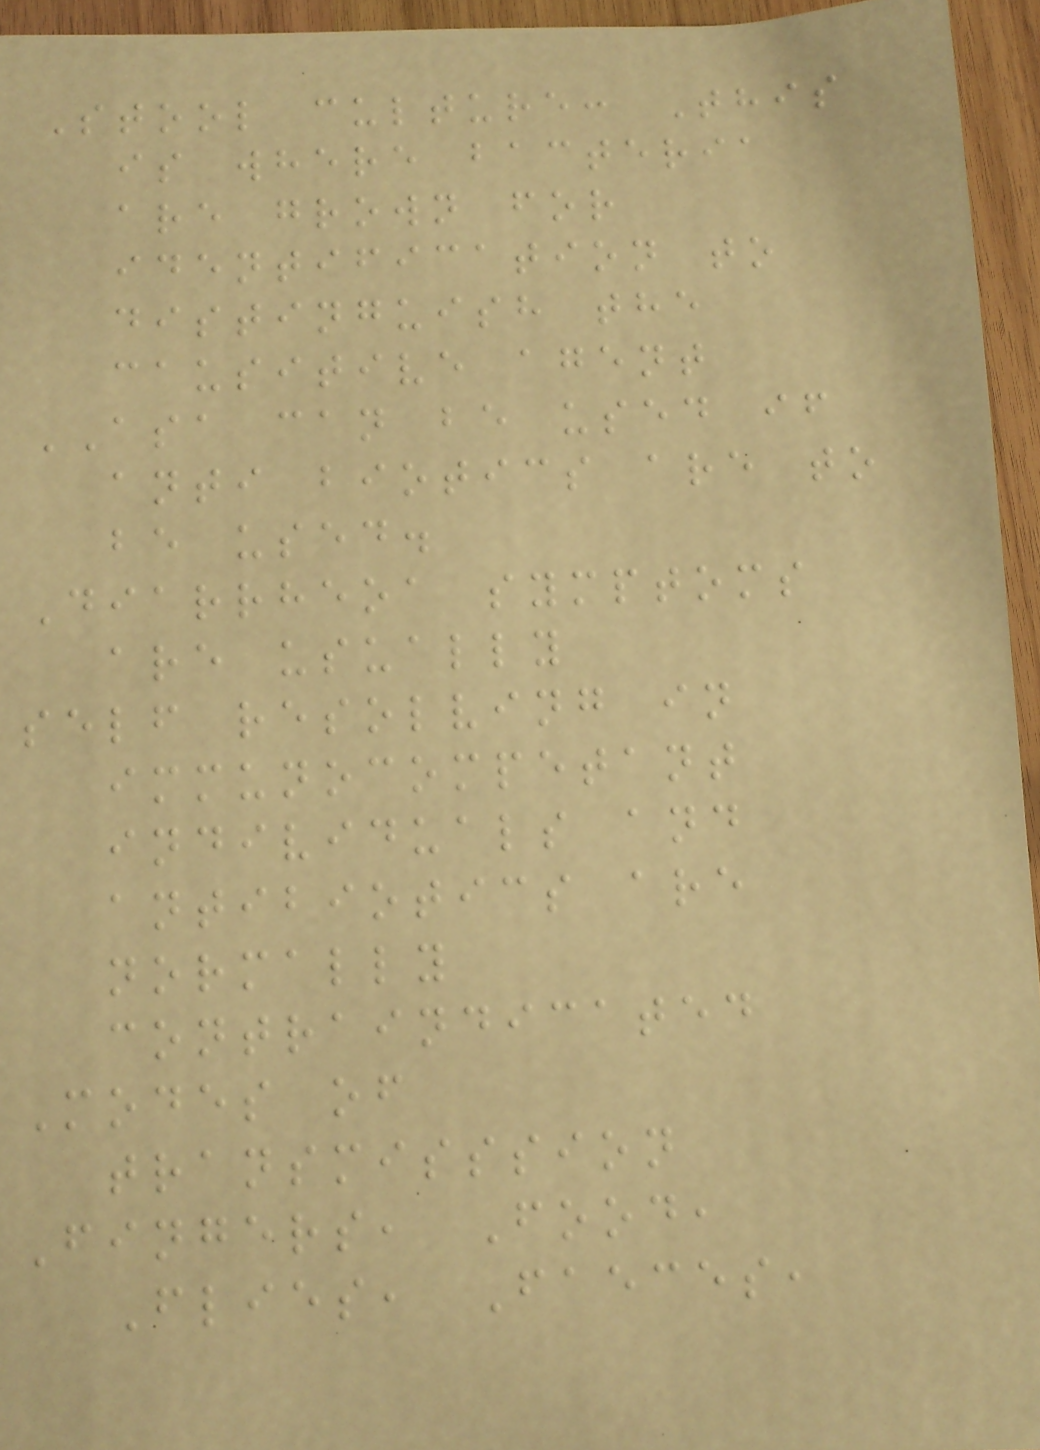Stool culture: This
is where bacteria
are grown for
identification to
distinguish the
causitive agent
ASA can be used if
anti biotics are to
be used.
Diarrheoa symptoms
are usually
self resolving in
immunocompetant
individuals and
antibiotics are
normally
contraindicated
Modes of
transmisssion
Fingers, Food,
Flies, Faeces,
